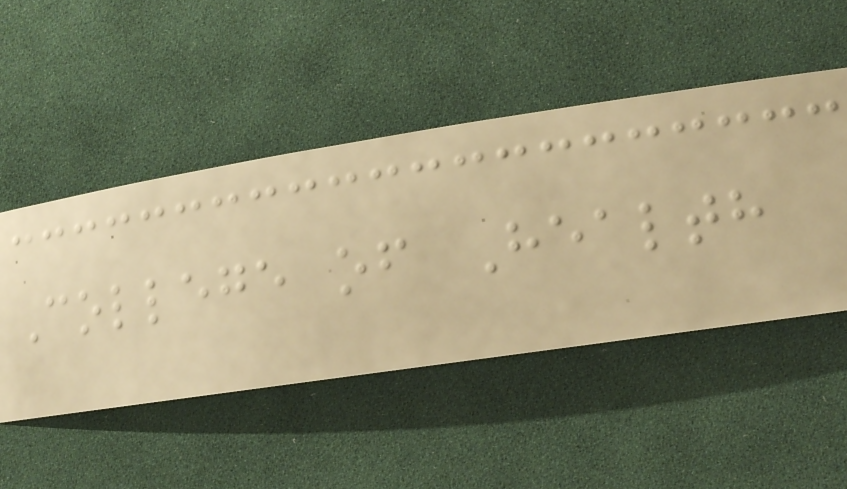College of Health
